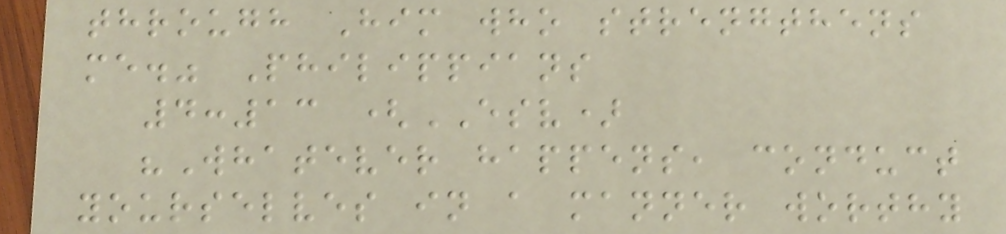through Him who strengthens
me." Philippians
4:13 (ESV)
"Whatever happens, conduct
yourselves in a manner worthy
